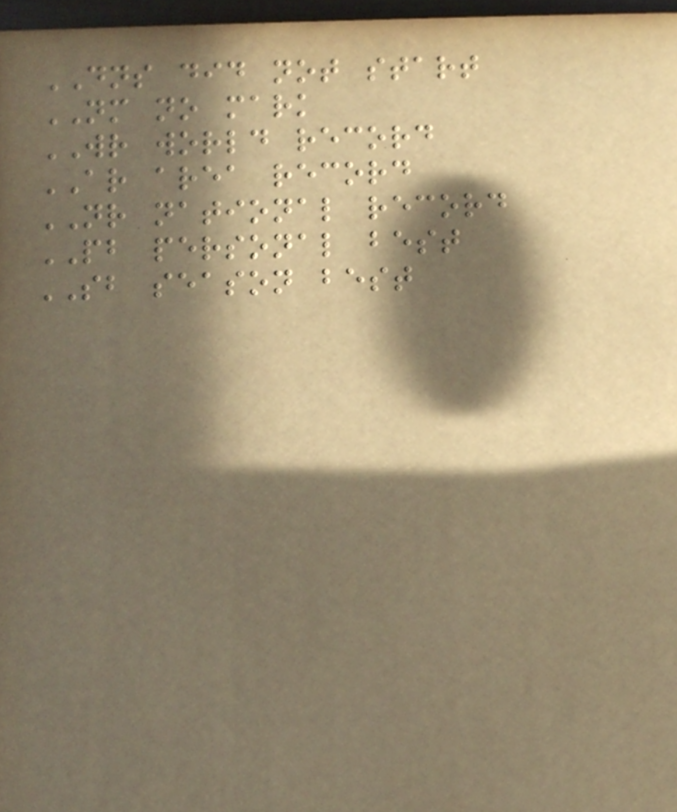DNS did not start
NM no mark
WR world record
AR area record
NR national record
PB personal best
SB season best
